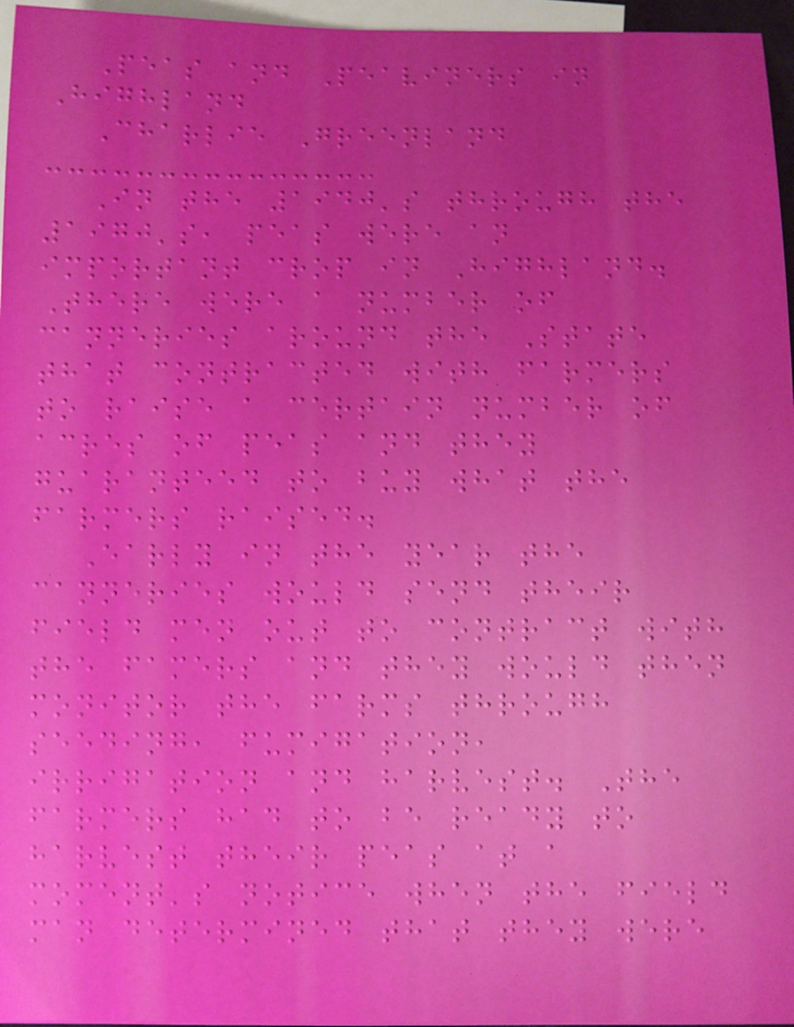Peas and Peaviners in
Highland
Charlie Greenland
In the 1940's through the
1970's, peas were an
important crop in Highland.
There were a number of
canneries around the State
that contracted with farmers
to raise a certain number of
acres of peas and they
guaranteed to buy what the
farmers raised.
Early in the year the
canneries would send their
field men out to contract with
the famers and they would then
monitor the farms through
seeding, fumigation,
irrigation and harvest. The
farmers had to be ready to
harvest their peas at a
moment's notice when the field
man determined that they were
